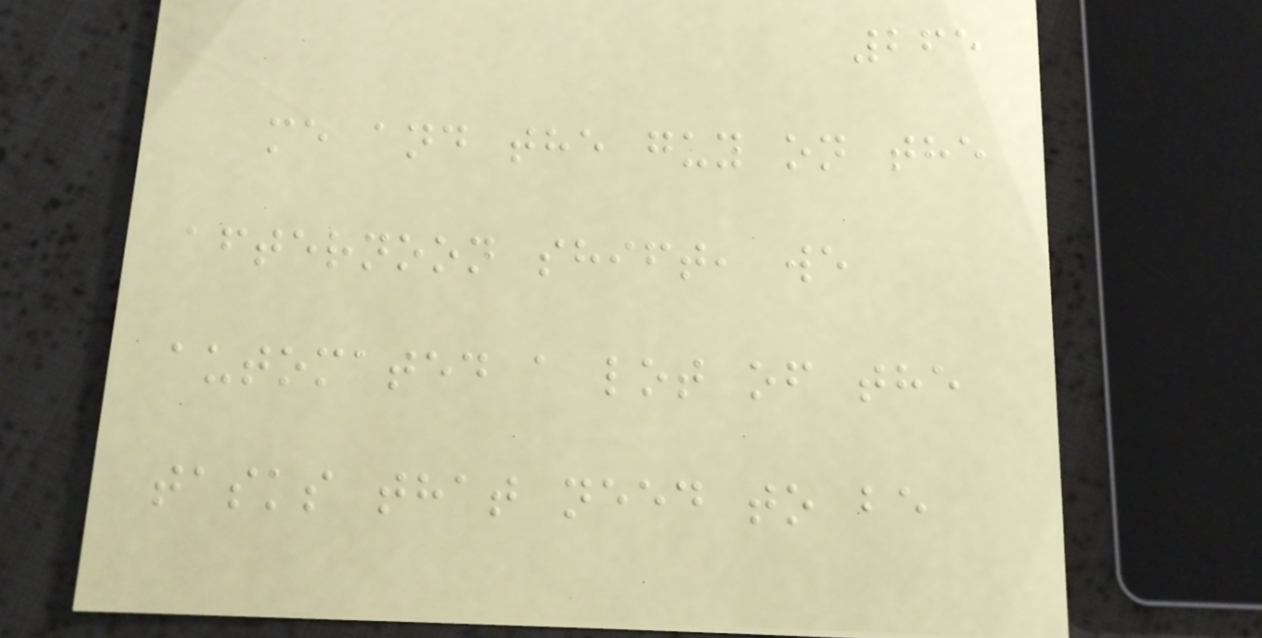265
me and the guy on the
afternoon shift, we
automated a lot of the
tasks that need to be
